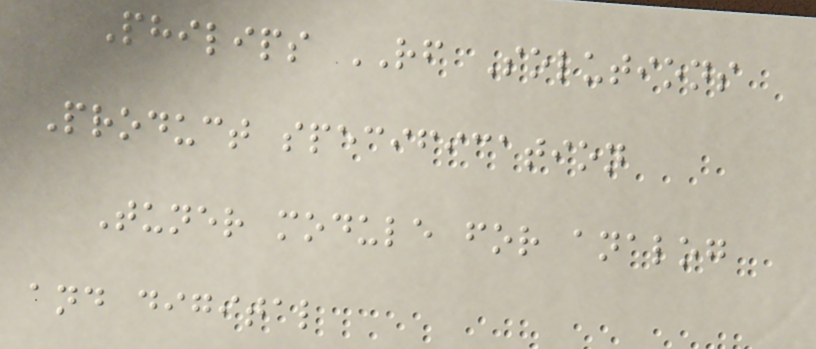Philips RF Solutions
Product specification
Tuner module for analog
and digital
